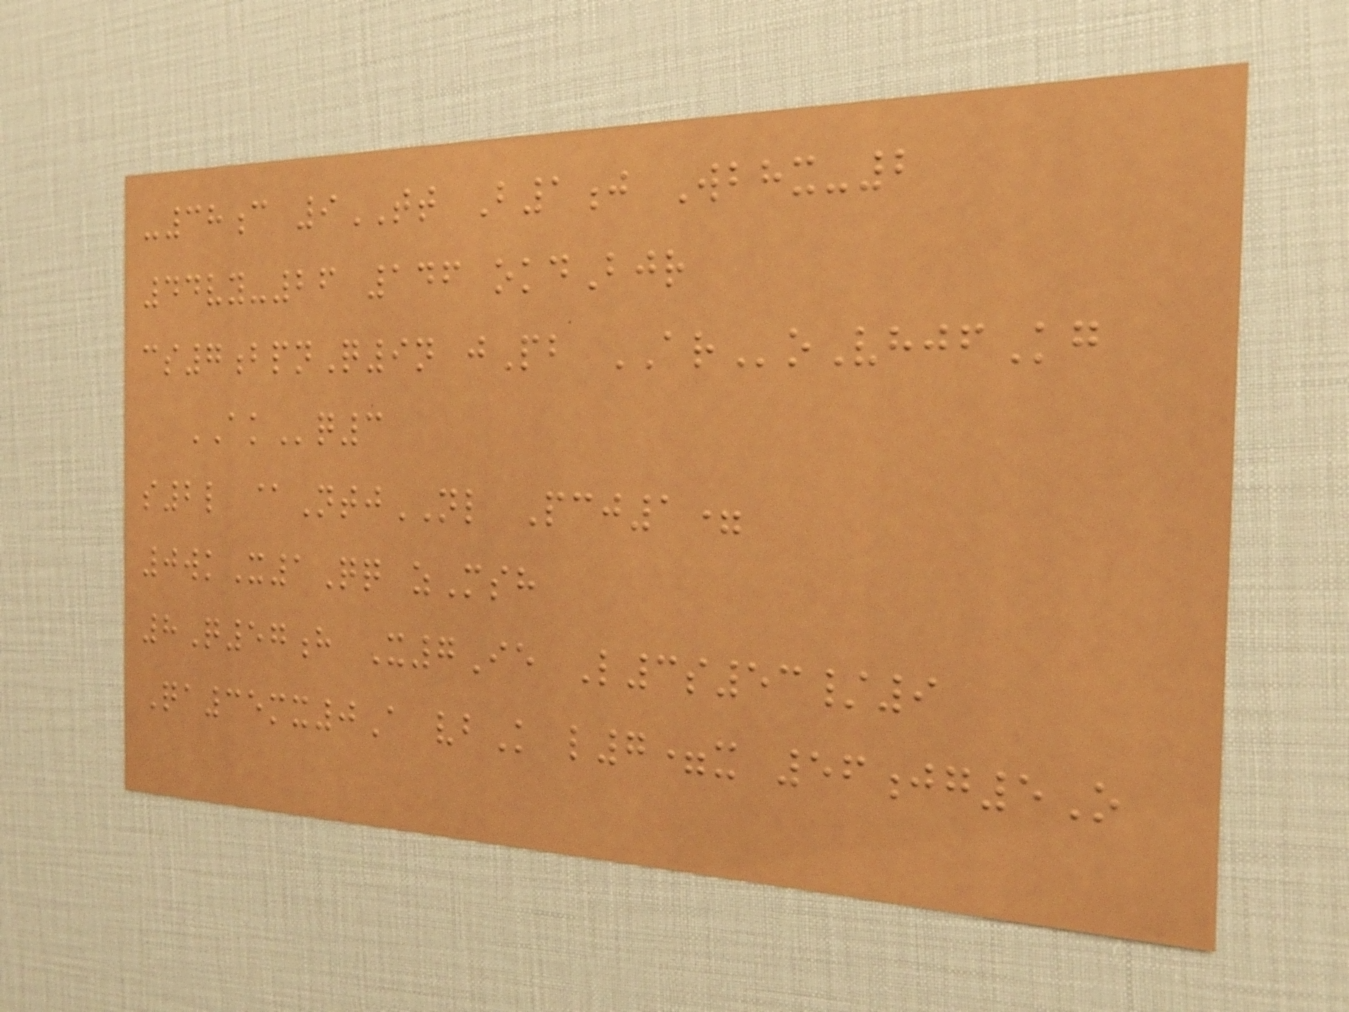-38c 9TT B1j Wbhx-2
44vy-26 146 okdBjr
cs7bpnQ9n jPb ARoVhjfKg
AKq3
s2l @NtjNL Pcj1=
0wkX1Qq zMsh
8Q57h X7Ie L3s53/9
Qa35mx0A vbK l7=x 56jg5O
